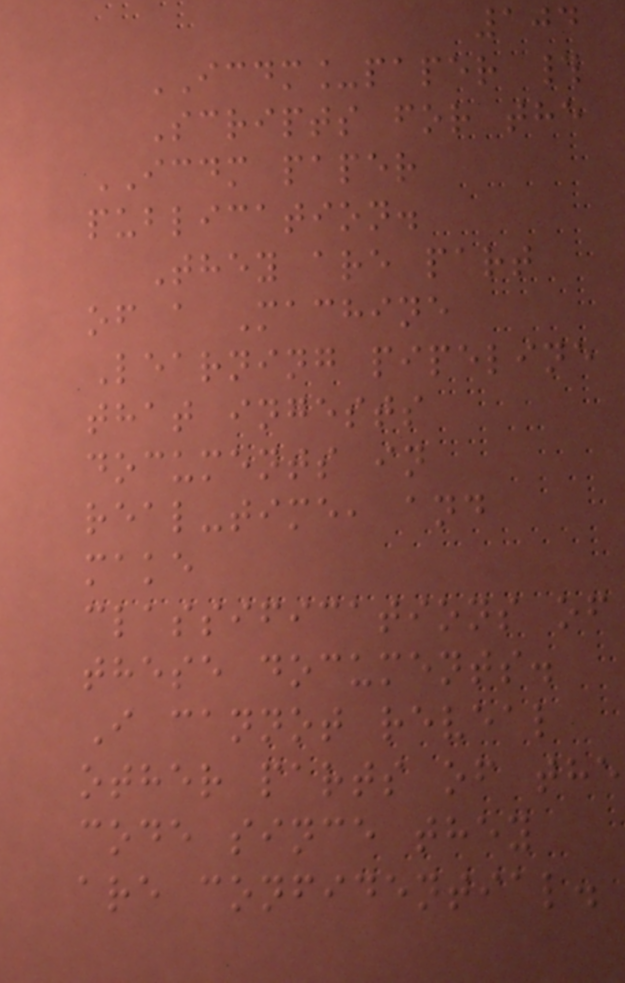104
ICDM_paper #
Scripts for the
ICDM paper
publication.
They are part
of a Machine
Learning pipeline
that ingests
documents in
real-time, and
make
classifications of
these documents.
I cannot reveal
other parts of the
code since they
are confidential.
